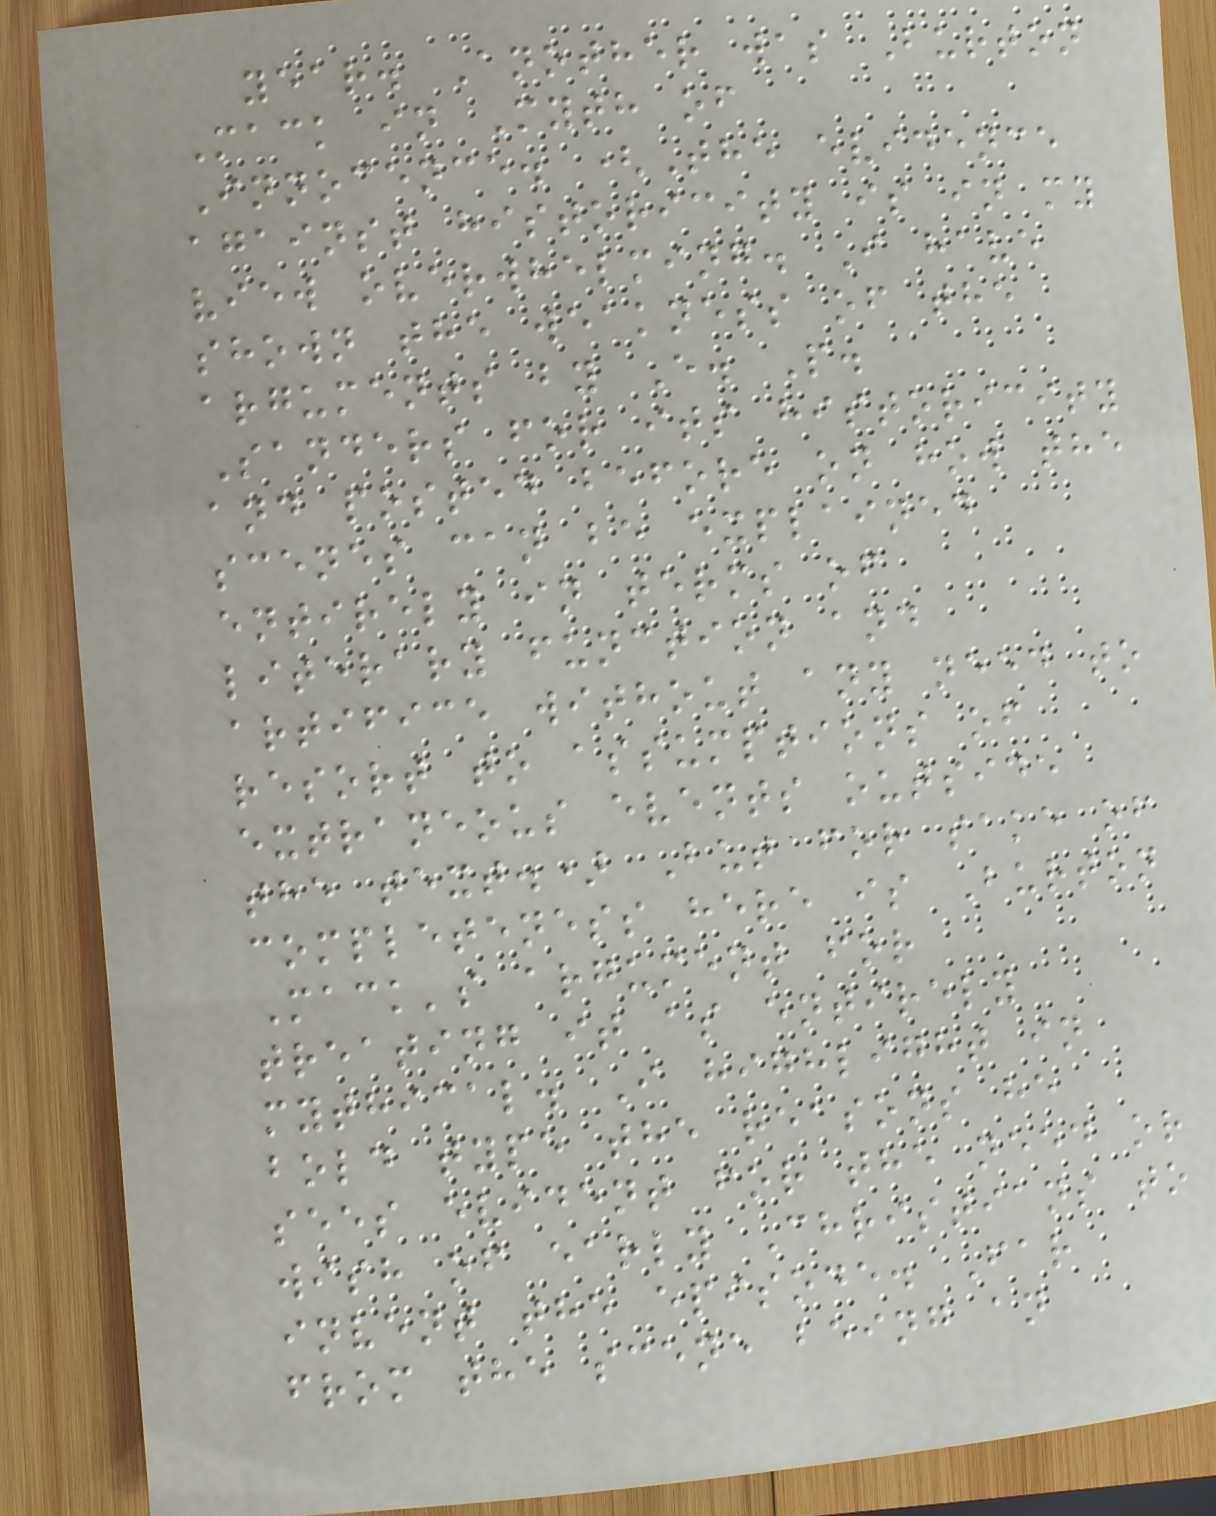year. Another was Burton
Mack in Myth of
Innocence. (The evidence
against historicity is in my
view overwhelming. I have
shown the weakness of the
arguments by E. P.
Sanders for its historicity
and posted before on how the
scenes can be explained
entirely in terms of
literary function and
artifice without any need to
resort to assumptions of
extraneous events outside
the text.) But for sake of
completeness here is Burton
Mack's argument for
treating it as entirely
mythical. I highlight in
bold type the reasons he
sees evident for the need or
wish of early Christians to
invent the episode. Far
from the scene being an
